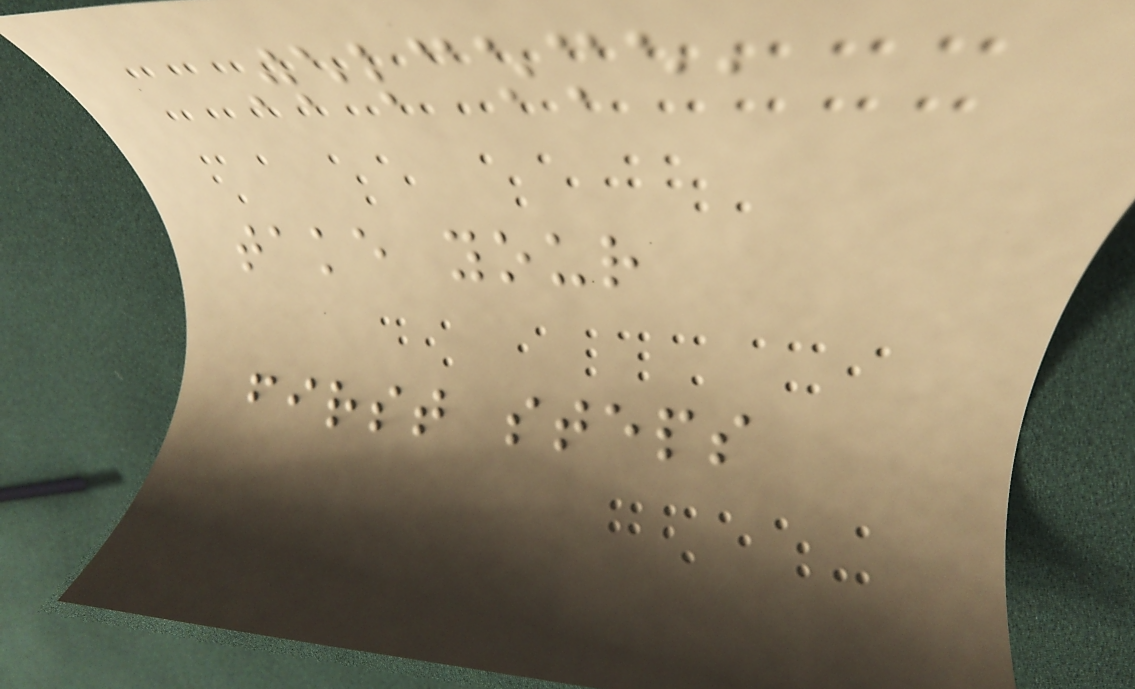Welcome,
take your
first steps
